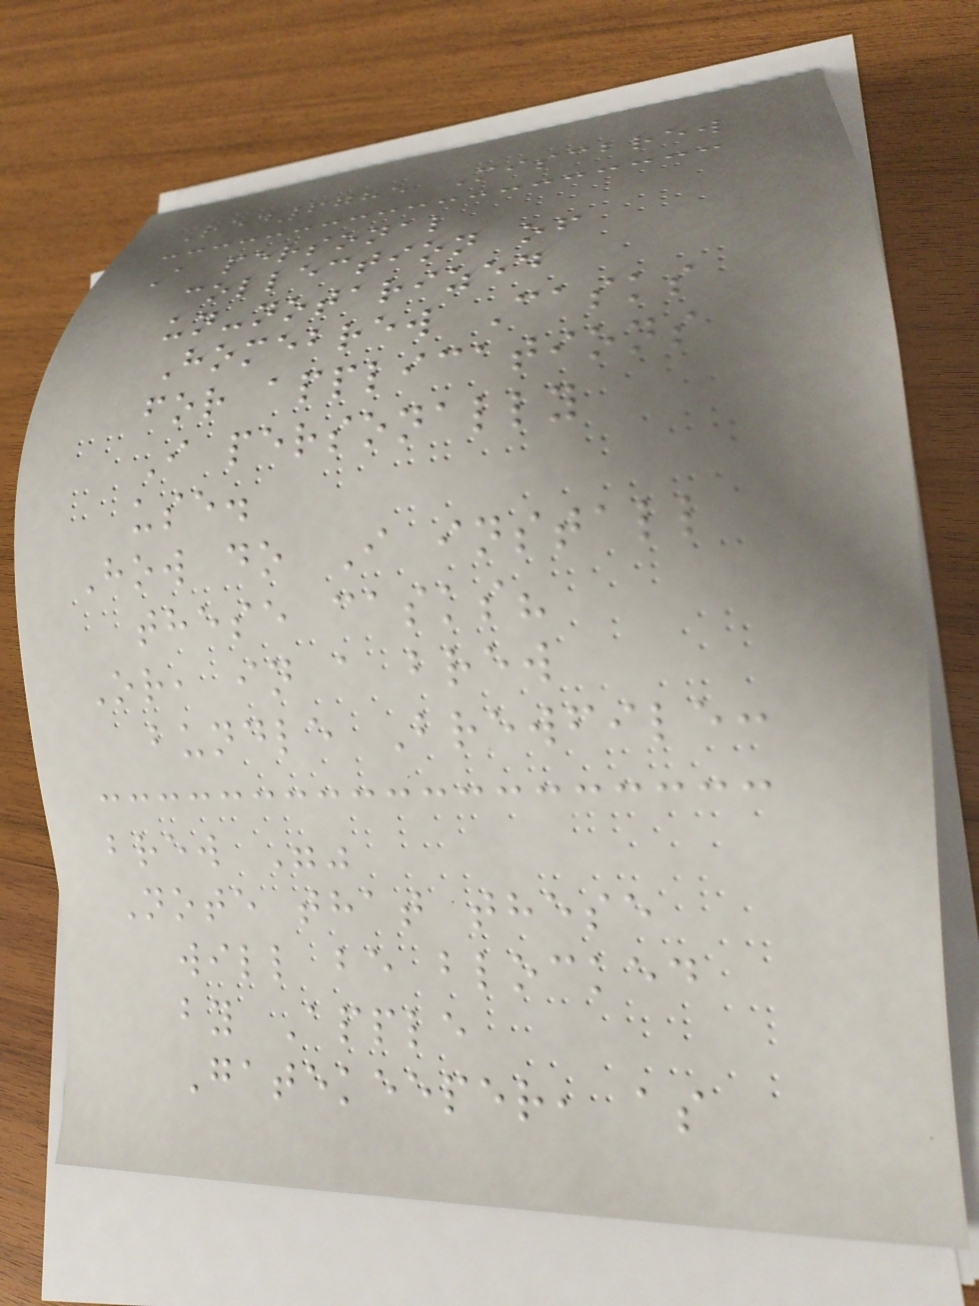Red6785 Miscbrew
A personal
collection of
un-notarized
Homebrew Casks
for applications
I personally
use.
How do I install
these casks?
Or, in a brew
bundle Brewfile:
brew ""
Note that these
will be blocked
by Apple
Gatekeeper, as
